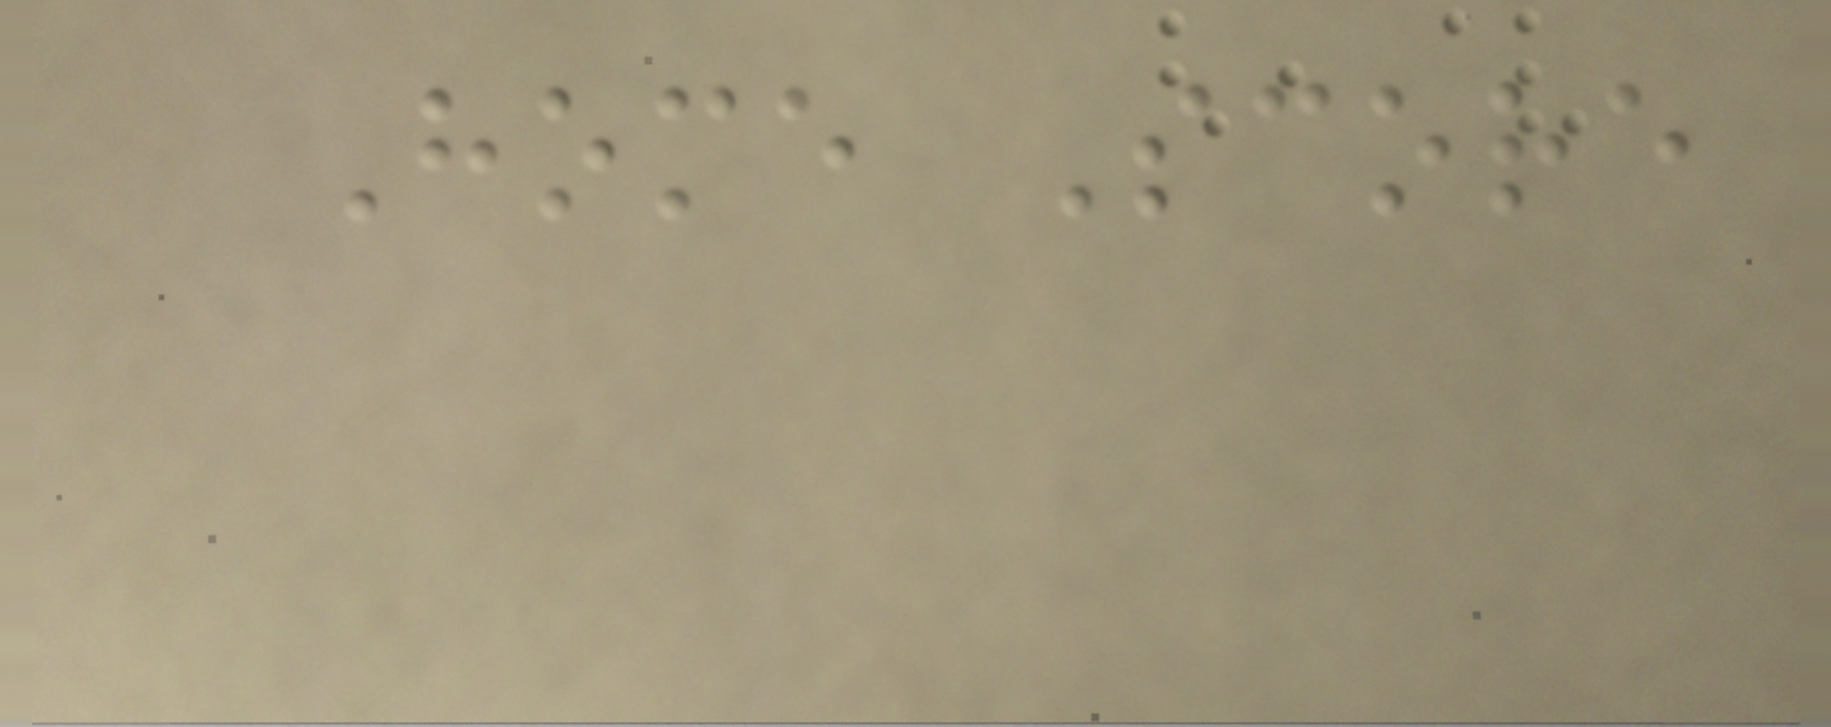Home Score
